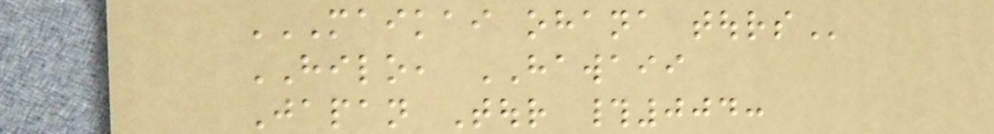MAIKAI OHANA TOURS
HILO, HAWAII
Japan Tour #004:
